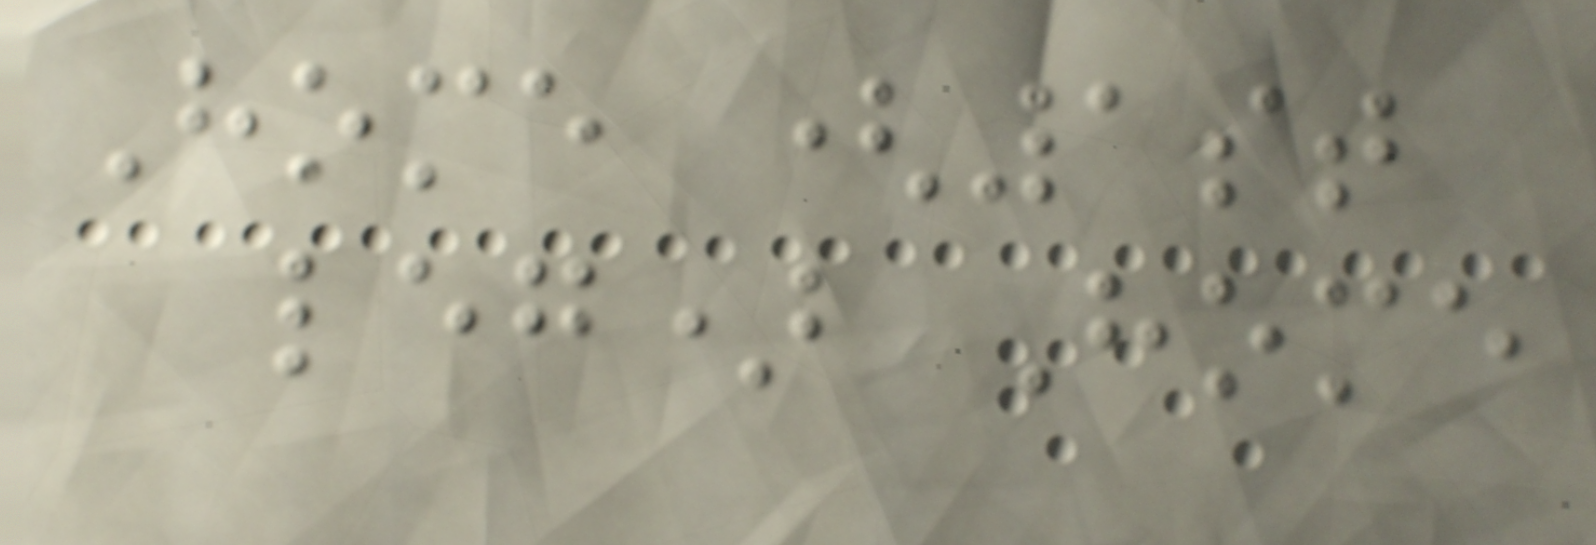Home (1st
leg) Home
